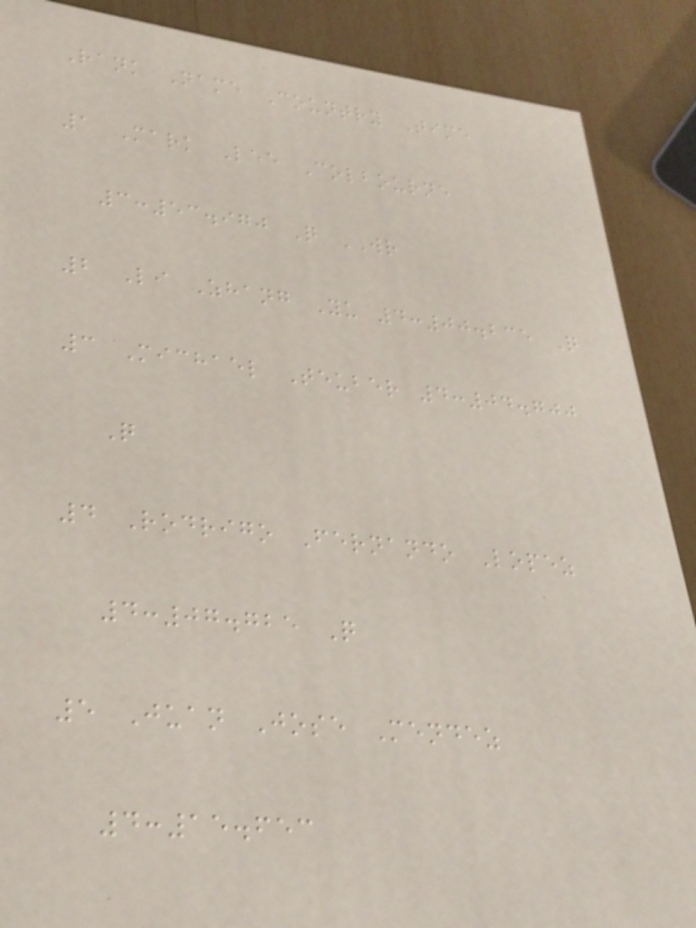Rank Name Country Time
1 Mark Lee Colbourne
3:53.970 Q WR
2 Li Zhang Yu 4:00.235 Q
3 Michael Teuber 4:04.700
Q
4 Rodrigo Fernando Lopez
4:07.725 Q
5 Juan Jose Mendez
4:15.653
